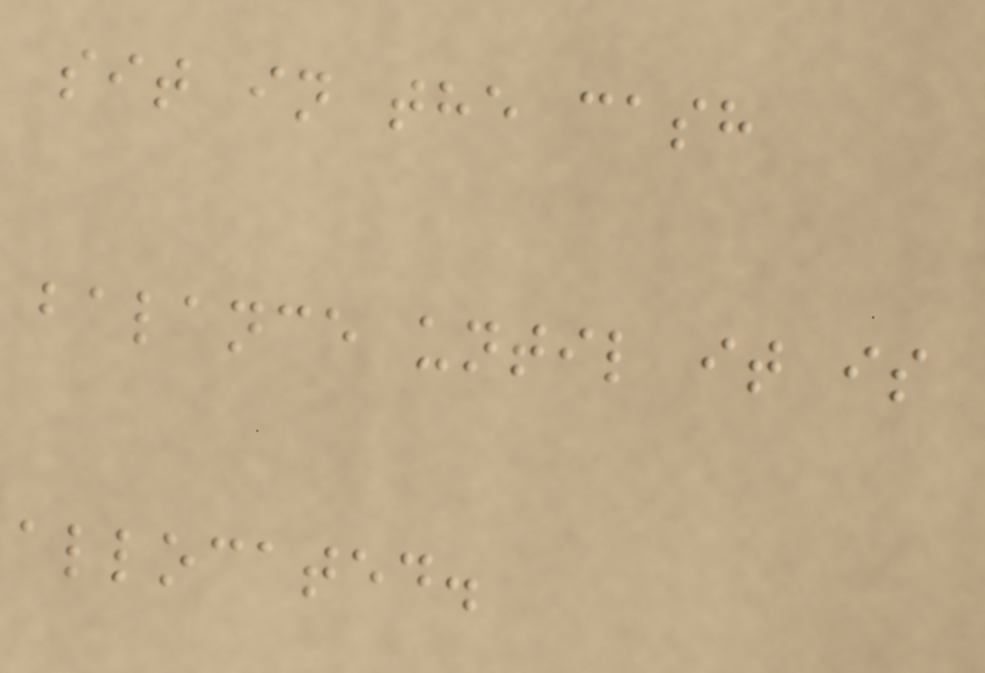sit in the cash
balance until it is
allocated.
